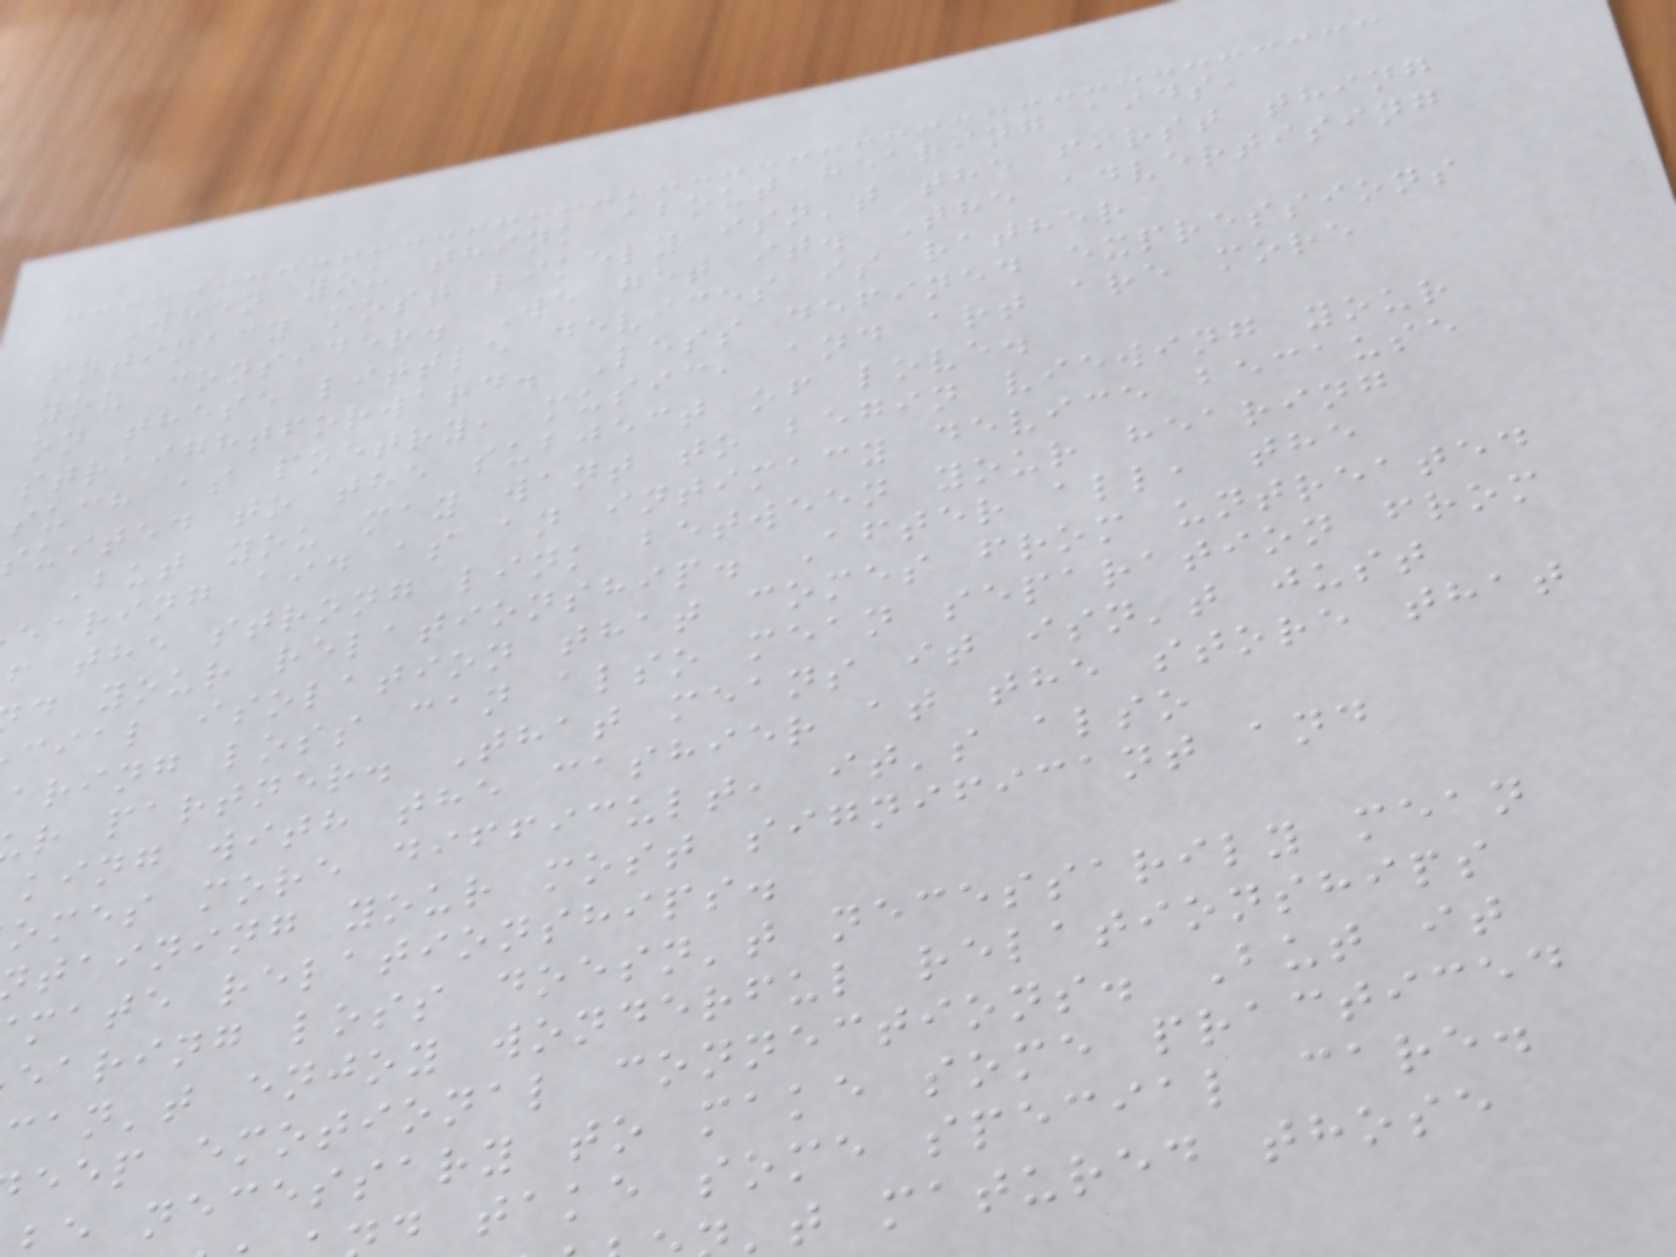When you think about hearing aids,
intimacy most likely isn't the first thing
you consider. We get it. The advertising
on these little devices is rather
straightforward. Less defined expressions
such as poetry, music, and art are more
uited to the subject of love.
But you may want to begin viewing your
earing aid as an intimacy device because
f the strong link between your hearing
d your relationship. After all, the
cial isolation that comes from untreated
aring loss can also mean separation from
r partner. That means it isn't just
king with the cashier at the store that
omes more difficult, it's also
taining your most significant and
mate relationships.
earing loss doesn't necessarily mean
can't enjoy wonderful relationships
eep emotional connections. But it
e necessary to make some practiced
d take some special care.
't matured those
